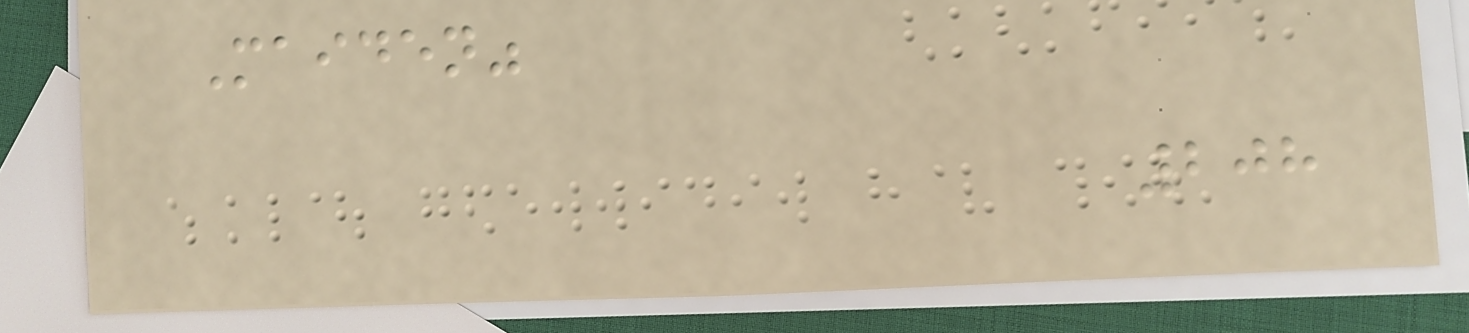Maiden"
208
